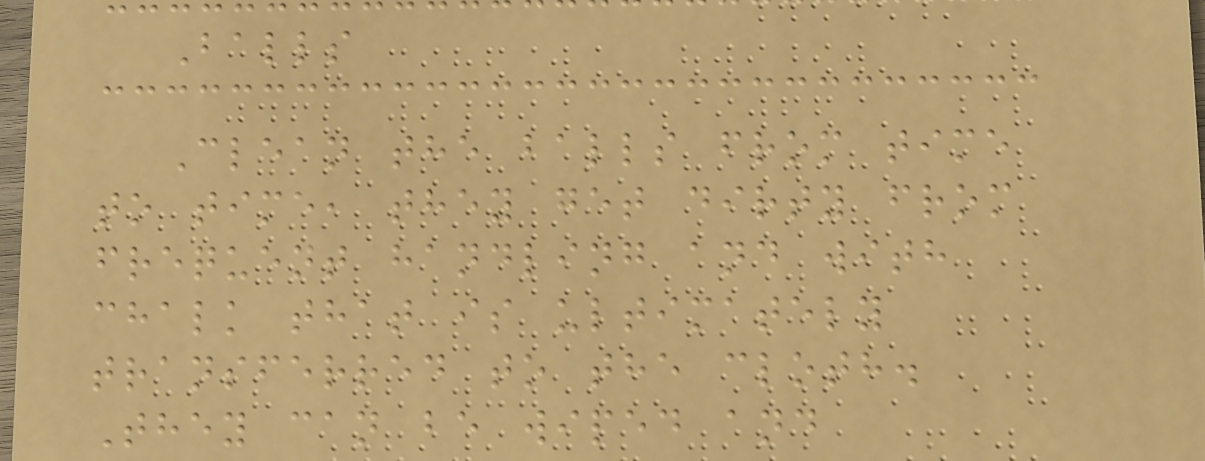Balls
Clean the balls from time
to time, they get dirty from
frequent handling and with
chalk that is ultimately
transferred to the cloth.
They can be wiped and
